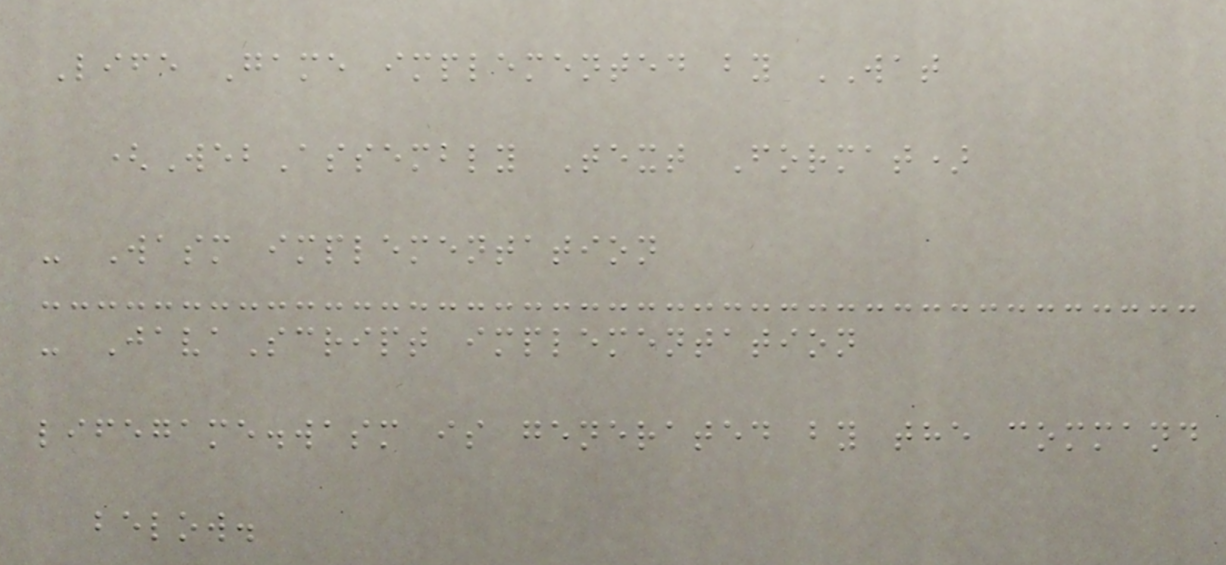Life Game implemented by WAT
(WebAssembly Text Format)
- Wasm implementation
- JavaScript implementation
lifegame.wasm is generated by the command
below.
